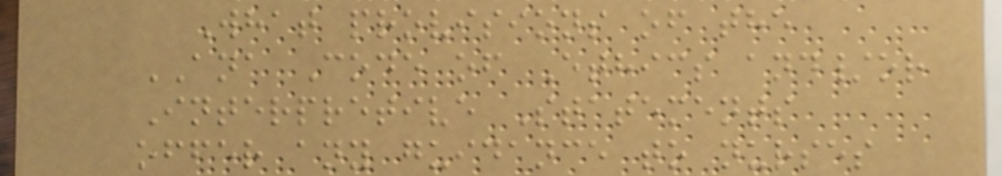What provisions of the
ANA Code of Ethics and/or
Interpretive Statements
offer any guidance to nurses
